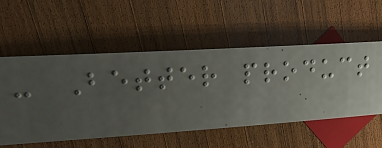- Better product
